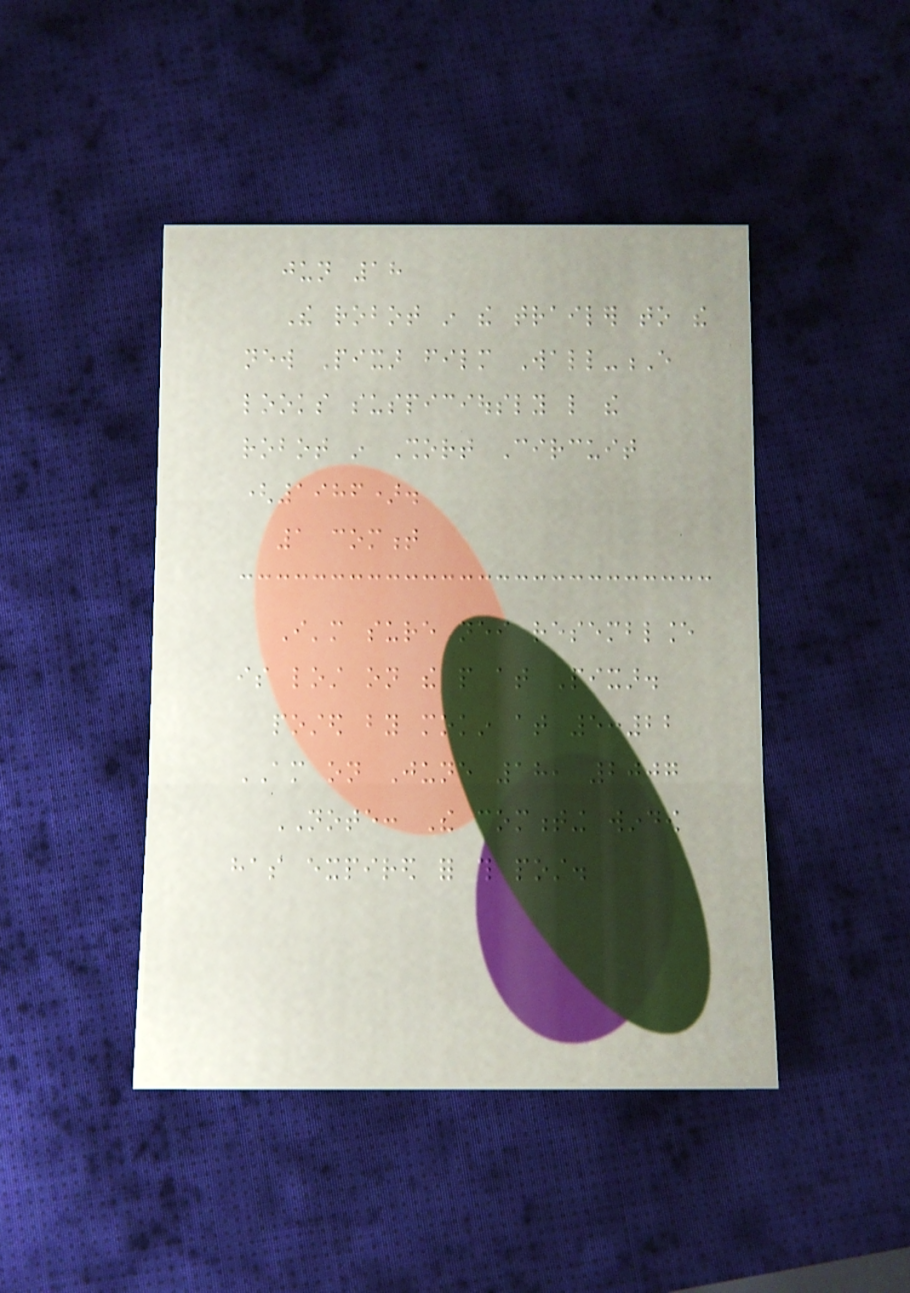jun 18
The robot in the trailer to the
new Pixar film Wall-E
looks suspiciously like the
robot in Short Circuit
(1986).
1 comment
I'm sure neither resemblance
is lost on the people at Pixar.
posted by mokin at 5:22
AM on June 18, 2007
NOTE: The commenting window
has expired for this post.
